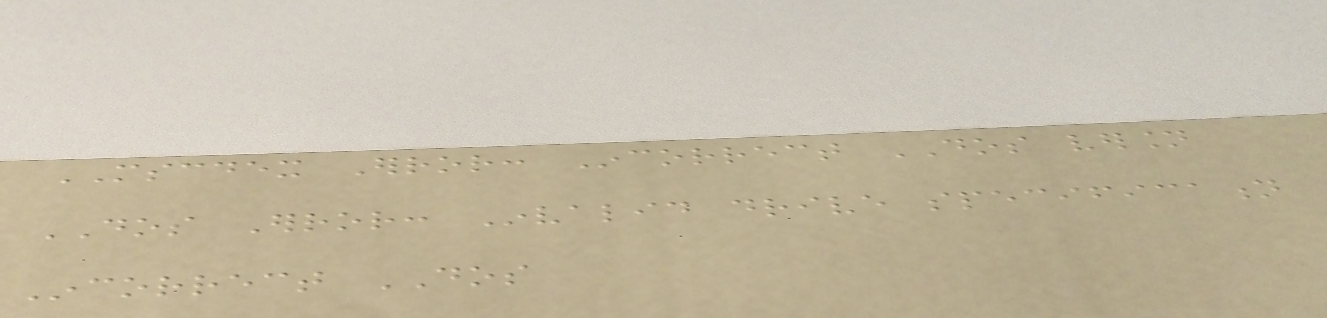MSCDEX Error: Incorrect DOS version
DOS Error: Invalid drive specification
Incorrect DOS
